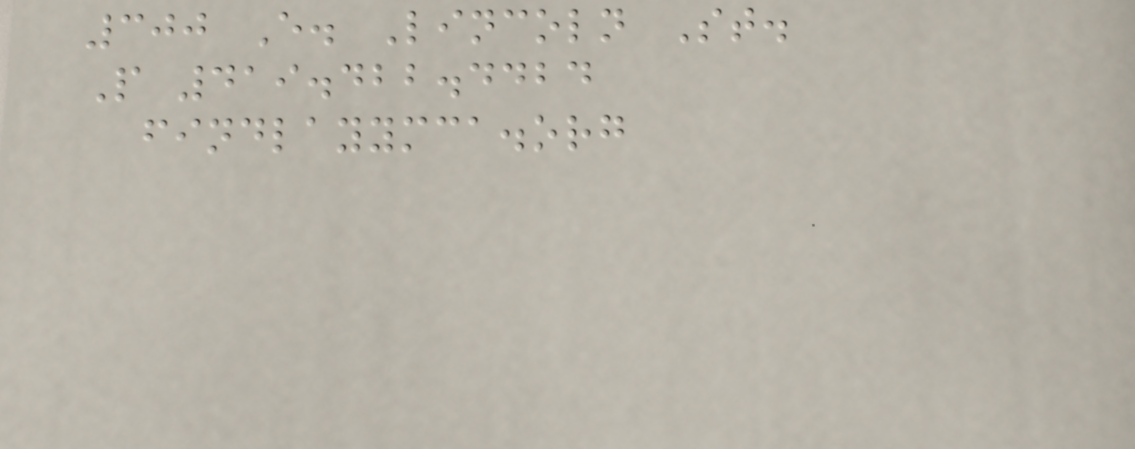300 E. Lincoln St.
P 419.422.4424
findlayymca.org
